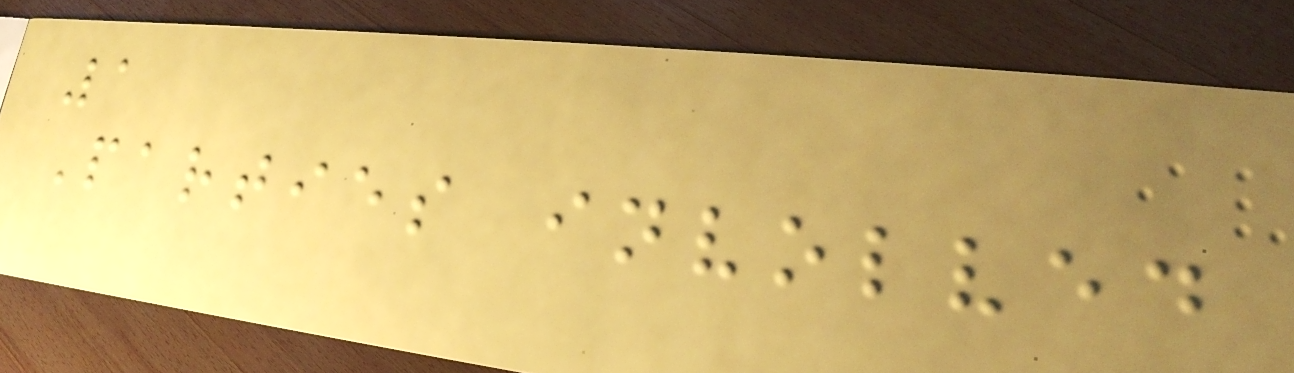1
Parties involved
